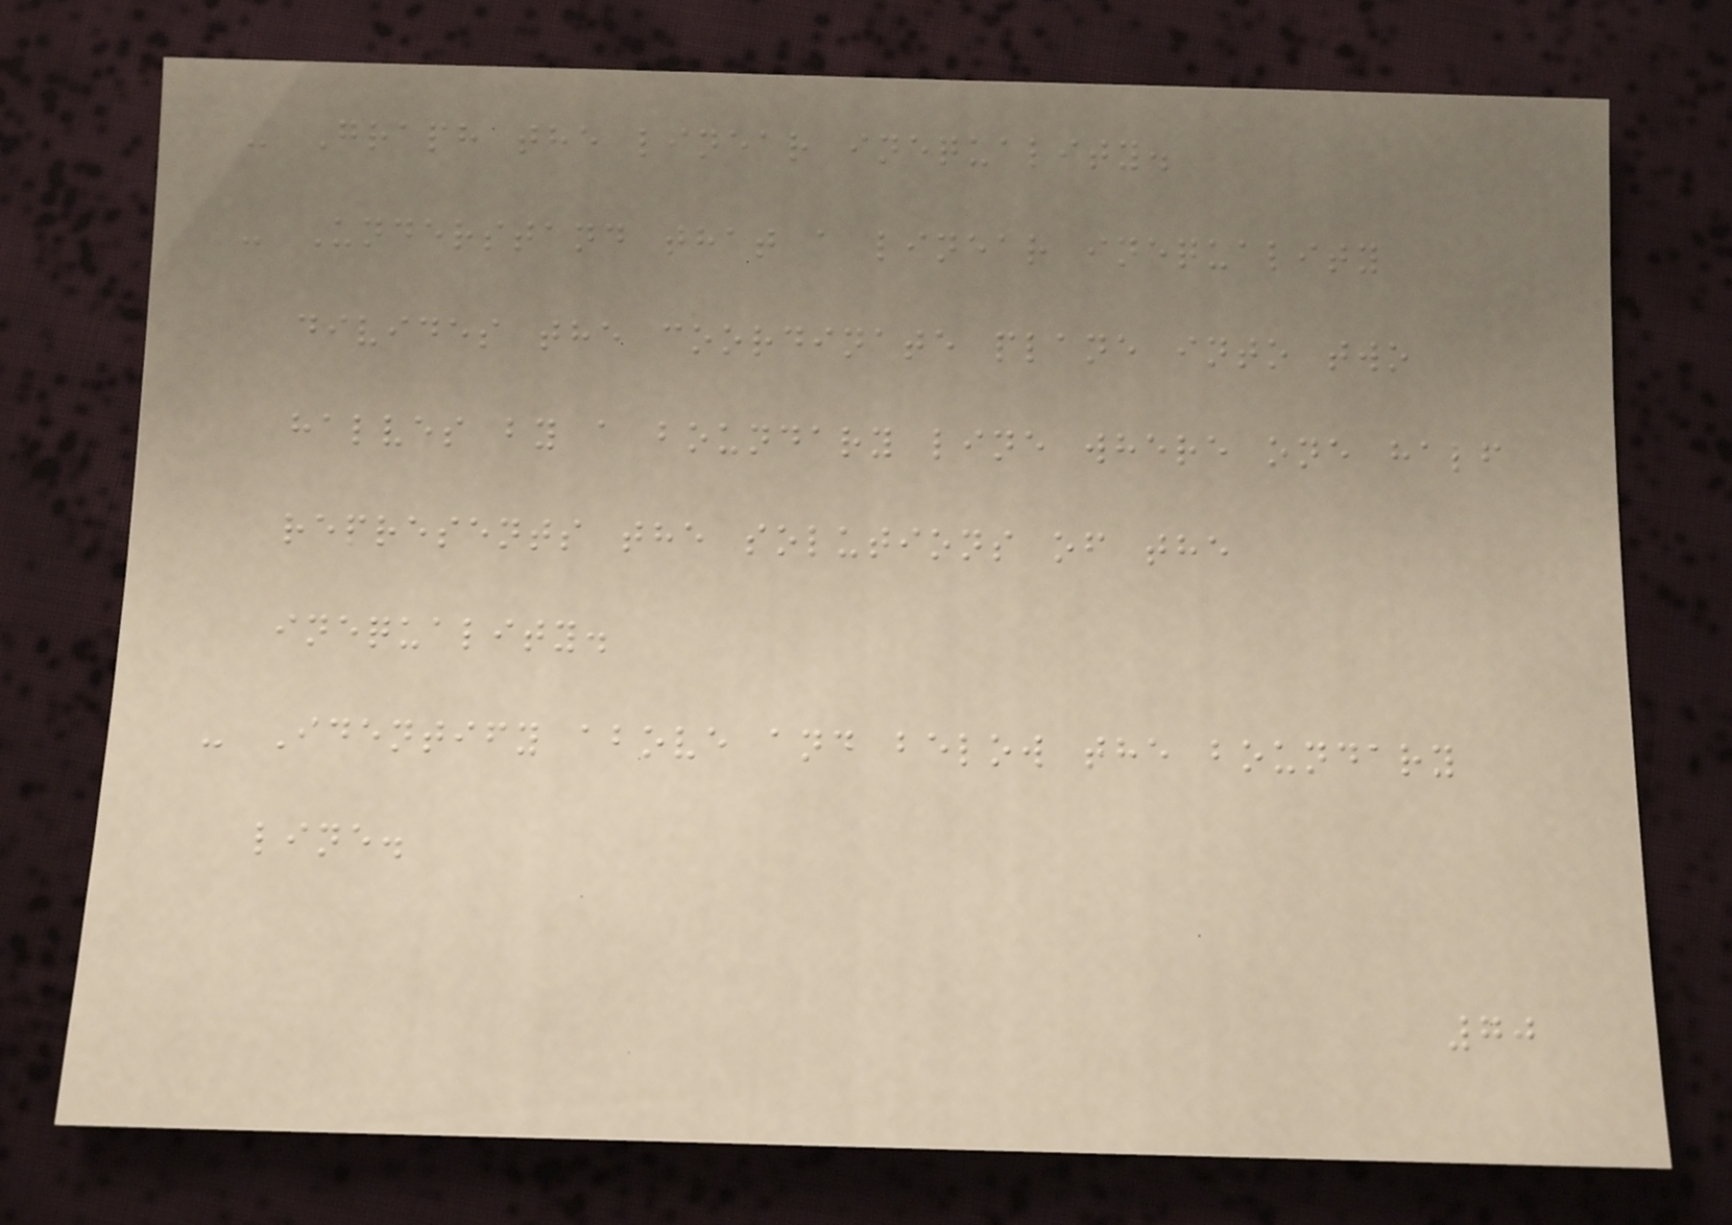- Graph the linear inequality.
- Understand that a linear inequality
divides the coordinate plane into two
halves by a boundary line where one half
represents the solutions of the
inequality.
- Identify above and below the boundary
line.
70
